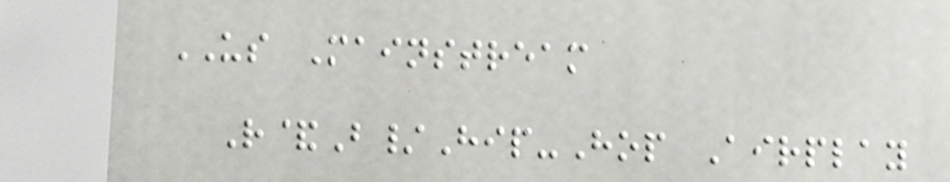US Mainstream
R&B/Hip-Hop Airplay
